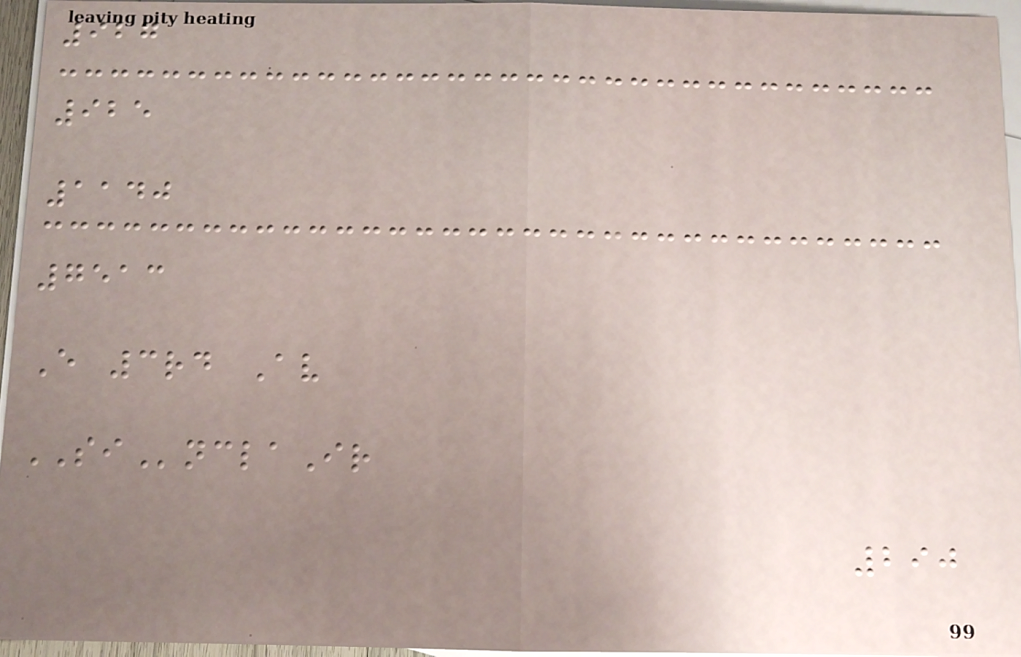927
925
1140
7513
E 3rd Av
SInclaIr
290
